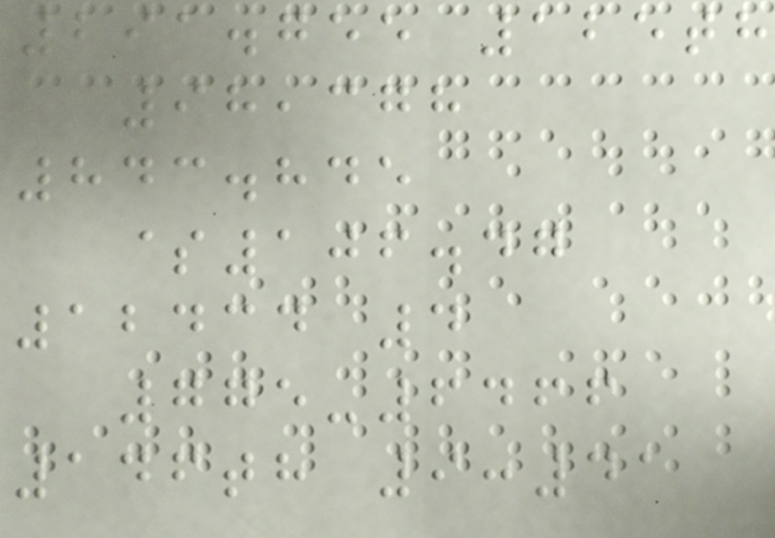291.755 125th
98,378
843.845
$106.47
12434 4
775-6466
146th 9:41
